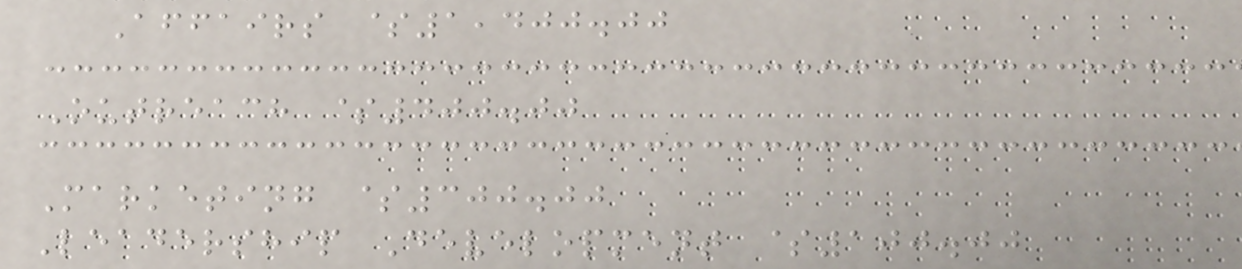Affairs $1,400.00
Outreach $400.00
Marketing $300.00
Leadership Development $100.00
